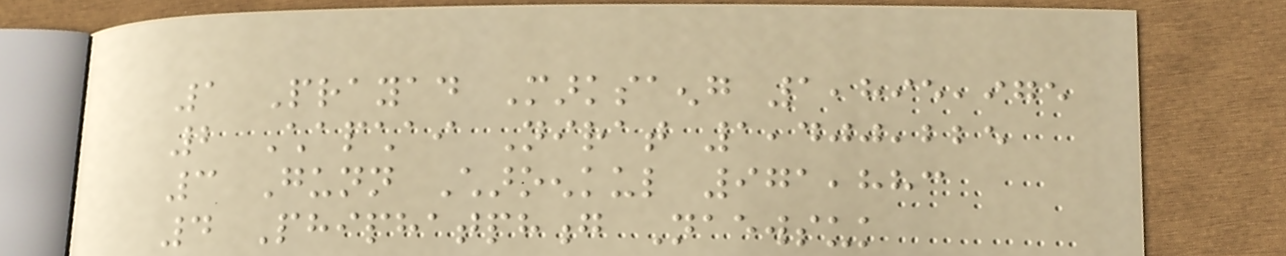1 Prayad Marksaeng 1,895,975
2 Chapchai Nirat 1,400,225
3 Gunn Charoenkul 971,883
4 Phiphatphong Naewsuk
